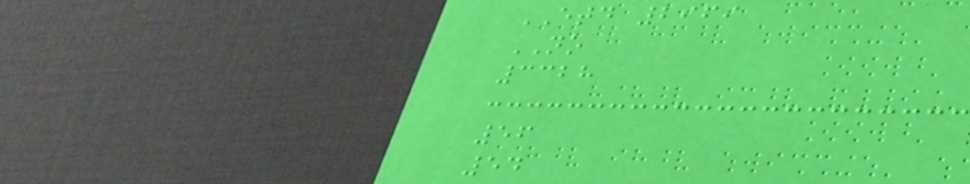ETD 2969
NO
3328
56
54
